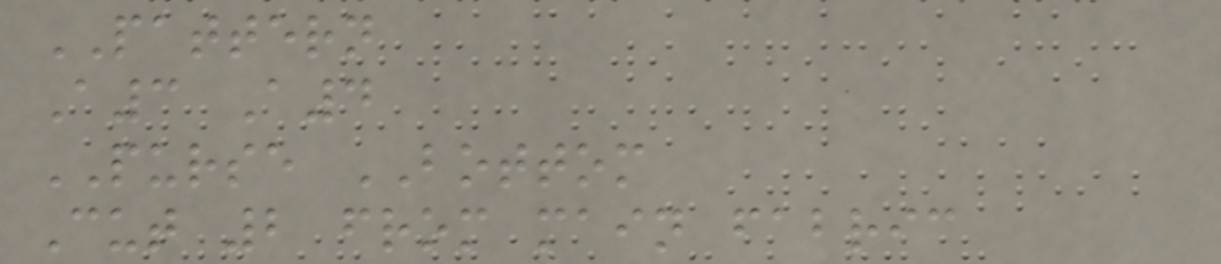PATTERN
A3 A4
PURSE BOTTOM
Cut 2 from main fabric
